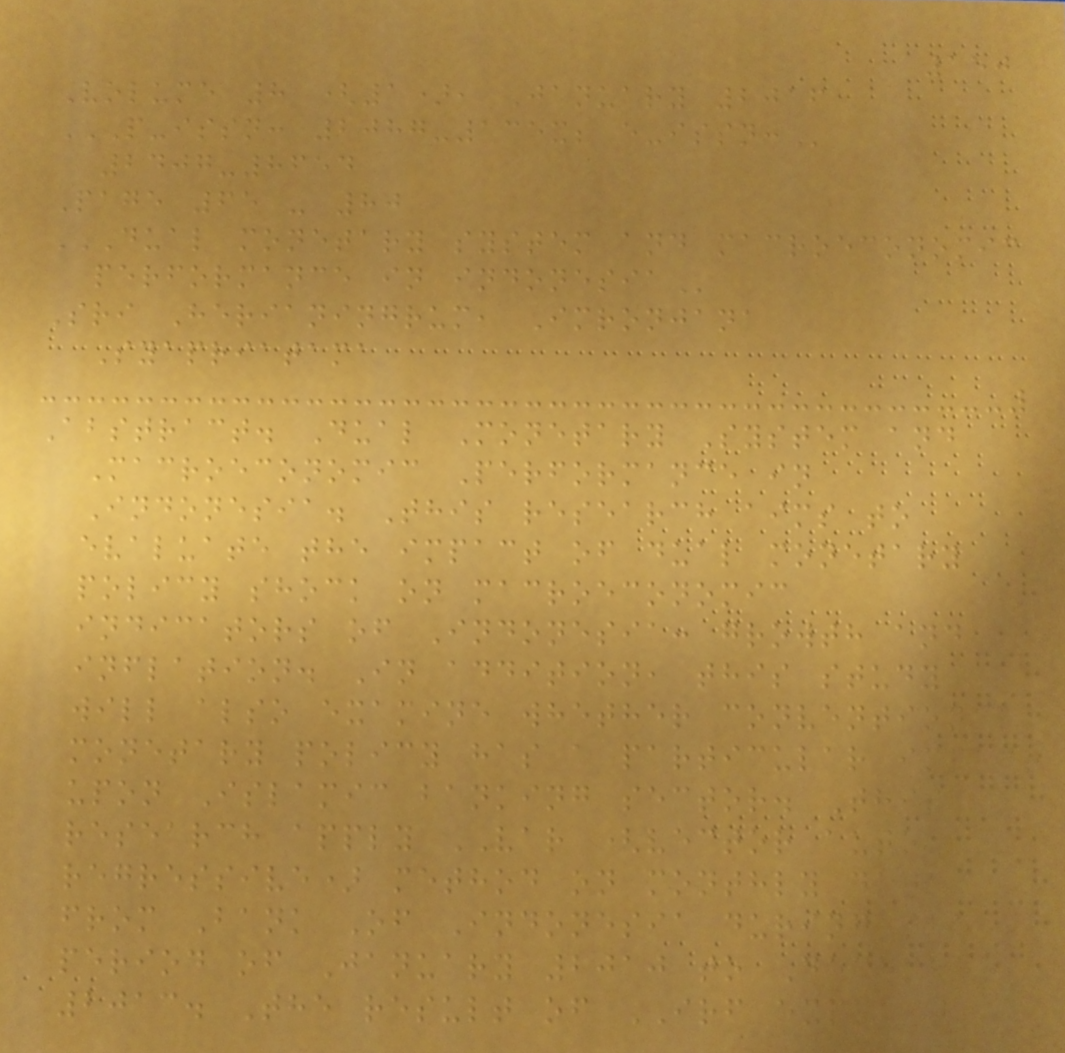150
Volume 8 (1), January 2016
P-ISSN: 2087-135X; E-ISSN:
2407-8654
Page 65 - 80
DUAL MONETARY SYSTEM AND MACROECONOMIC
PERFORMANCE IN INDONESIA
Sri Herianingrum, Imronjana
Syapriatama
Abstract. Dual Monetary System and
Macroeconomic Performance in
Indonesia. This research aims to
evaluate the impact of dual monetary
policy shock on macroeconomic
indicators of Indonesia: growth and
inflation. In addition, this study
will also examine whether conventional
monetary policy has a particular impact
upon Islamic banking sector. This
research apply VAR (vector auto
regressive) method on monthly data
from Bank Of Indonesia during the
period of January 2010 to December
2013. The result of IRF explain
